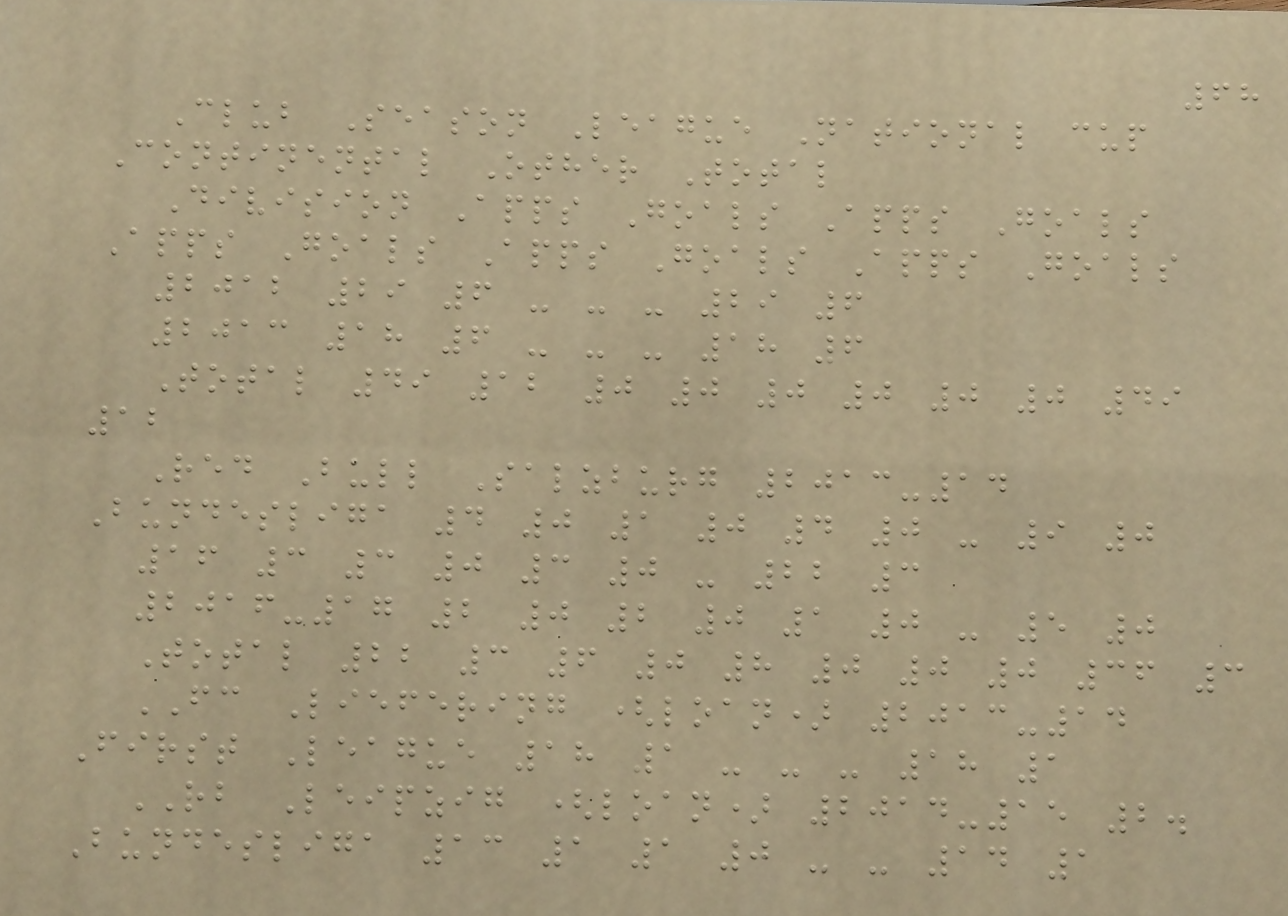68
Club Season League National cup
Continental Other Total
Division Apps Goals Apps Goals
Apps Goals Apps Goals Apps Goals
2012 29 6 - - - 29 6
2013 18 6 - - - 18 6
Total 49 12 0 0 0 0 0 0 49
12
Red Bull Salzburg 2013-14
Bundesliga 4 0 1 0 4 0 - 9 0
16 3 3 0 3 0 - 22 3
2016-17 2 0 2 0 1 0 - 5 0
Total 22 3 6 0 8 0 0 0 36 3
FC Liefering (loan) 2013-14
First League 18 1 - - - 18 1
RB Leipzig (loan) 2014-15 2.
Bundesliga 13 1 1 0 - - 14 1
